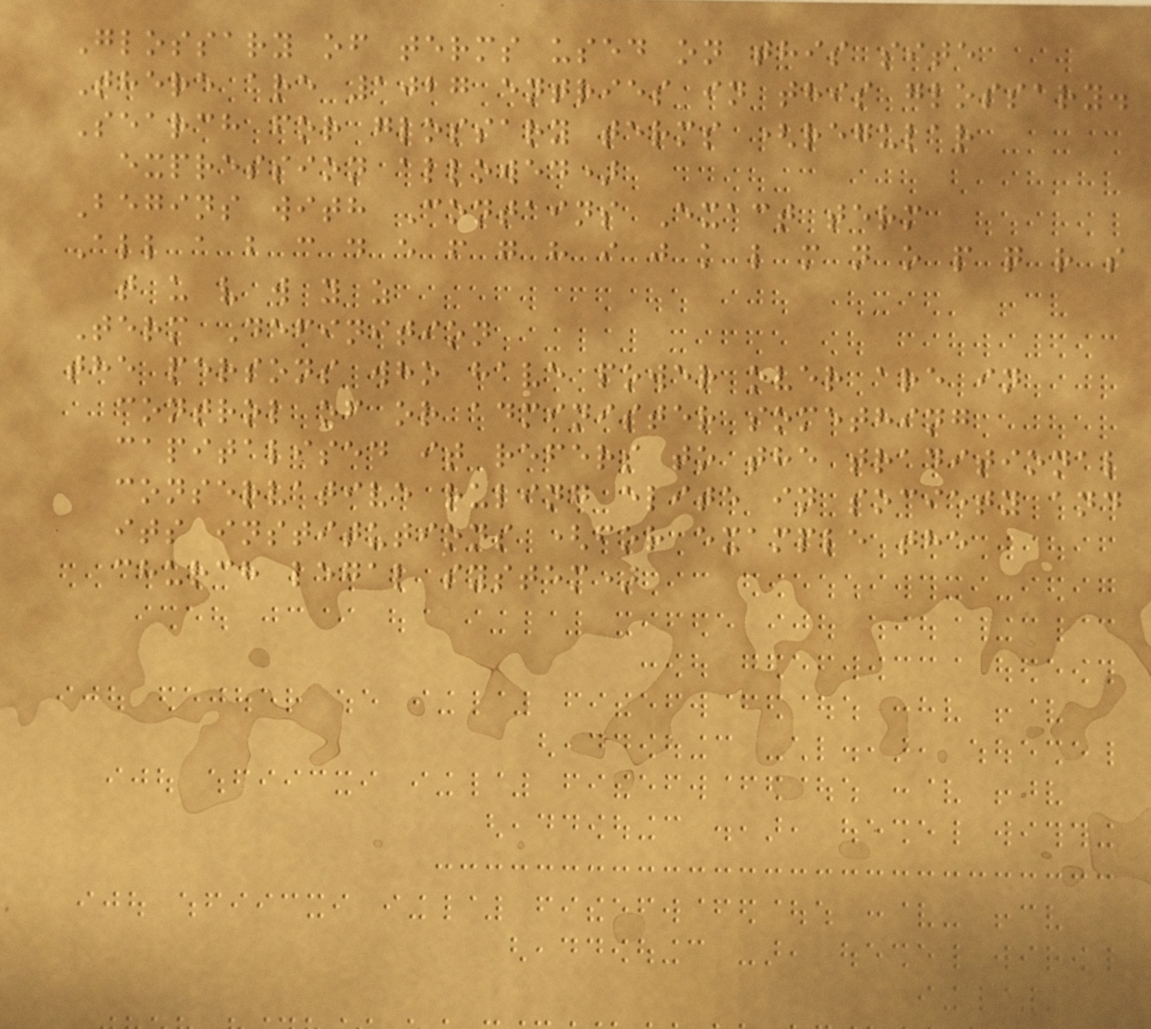Glossary of terms used on this site
There are 1027 entries in this glossary.
Search for glossary terms (regular
expression allowed)
Begins with Contains Exact term
All a b c d e f g h i j k l m n o p q r s
t u v w y z
Term Definition
the persons who have power over are in
control of or administer something
capitalised it refers to the traditional
conservative ruling elite in society and
its institutions (for example the
church legal system)
